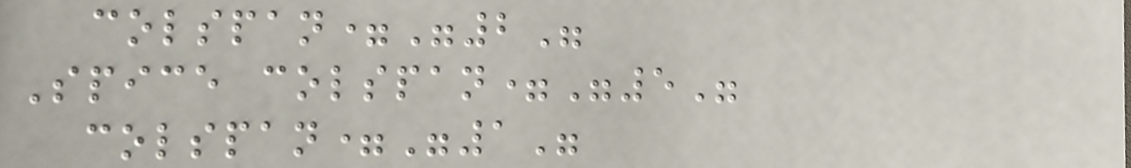colspan="2"
Spice colspan="5"
colspan="1"
